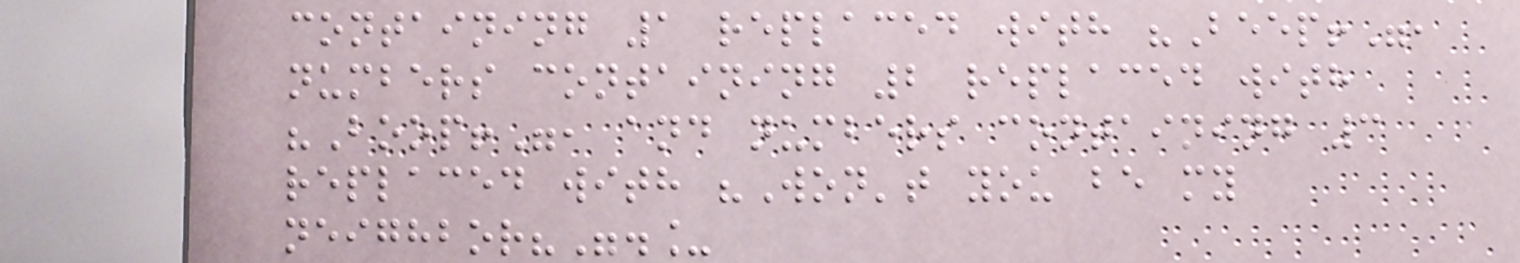containing 1 replaced with "Beep!",
numbers containing 2 replaced with
"Boop!", and numbers containing 3
replaced with "Won't you be my
neighbor?"._
